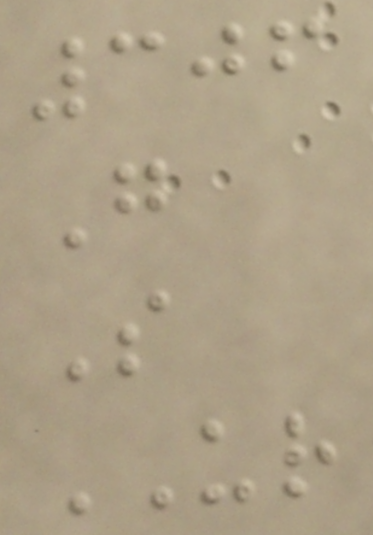306
G
S
UR
